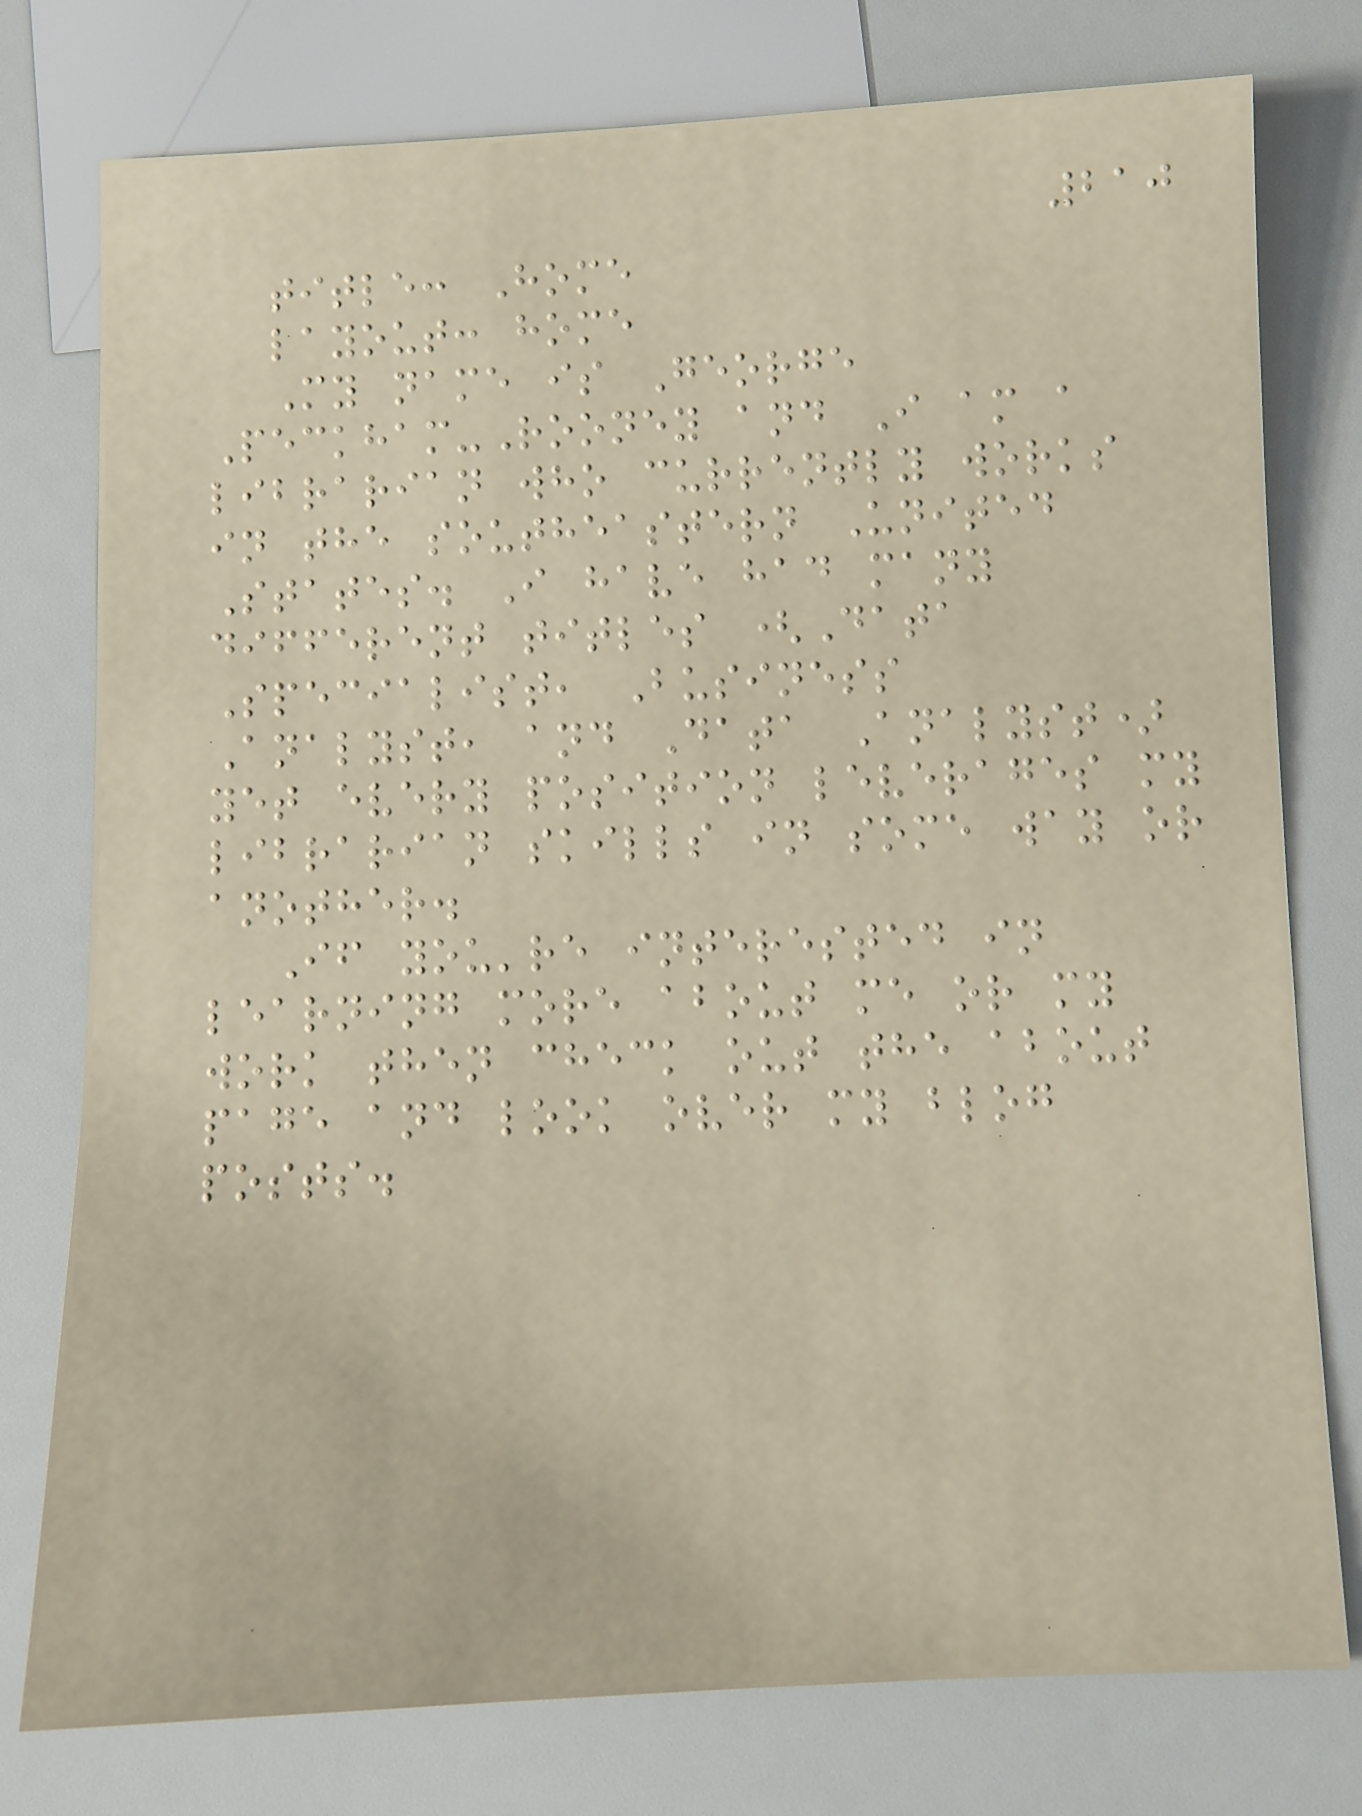210
title: Home
layout: home
My name is George
Peckham-Rooney and I am a
librarian who currently works
in the southeastern United
States. I have had many
different titles (Data
Specialist, Business
Analyst, and Data Analyst)
yet every position leverages my
librarian skills in some way or
another.
If you're interested in
learning more about me or my
work then check out the about
page and look over my blog
posts.
